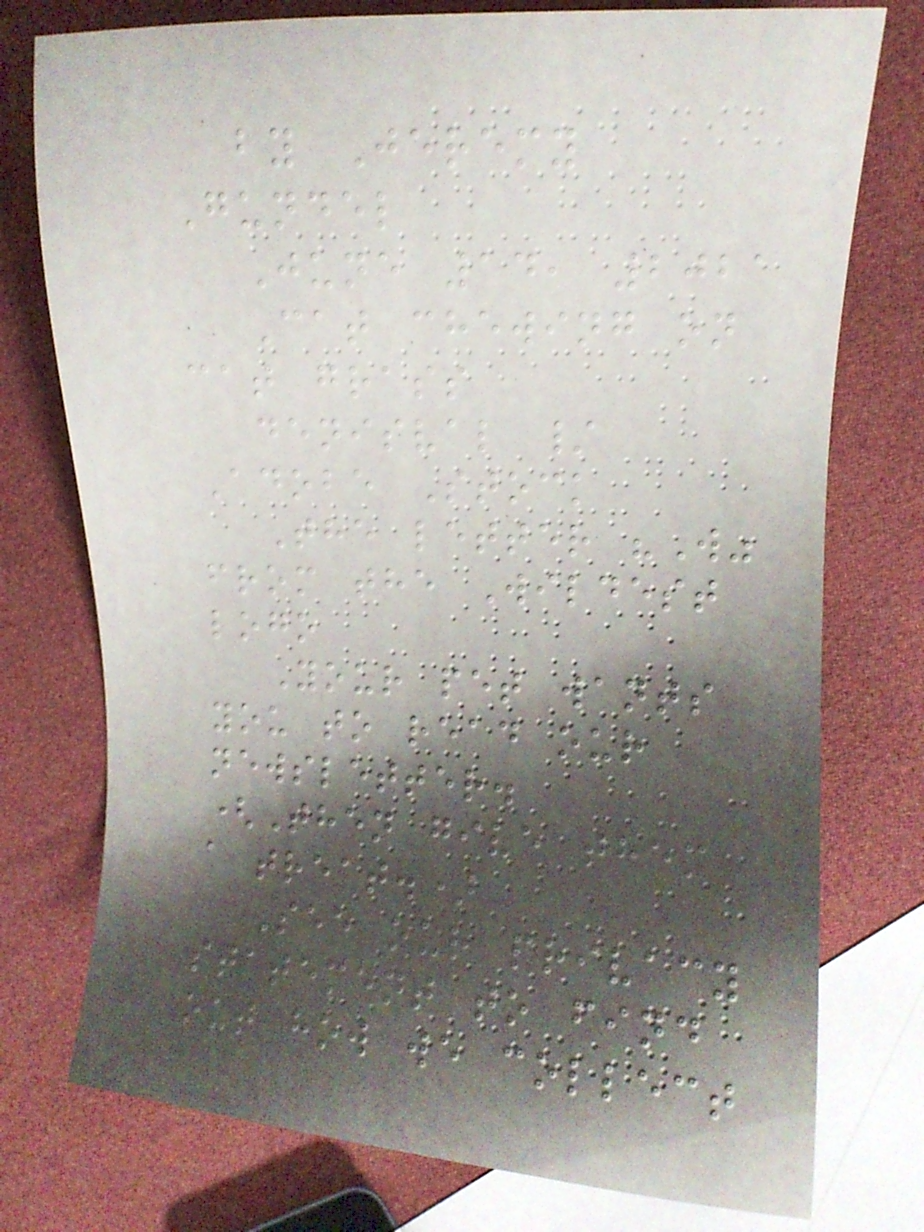by Jeremy
Gundel
June 14, 2021
Cat chewing on
cat grass
denisval /
Adobe Stock
The letter "W"
from the Wildest
logo
Your pet wants
you to read our
newsletter.
(Then give them
a treat.)
See our privacy
statement to find
out how we collect
